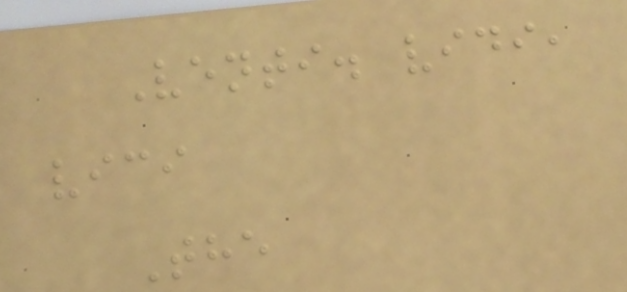Venti. vidi,
vici
The
